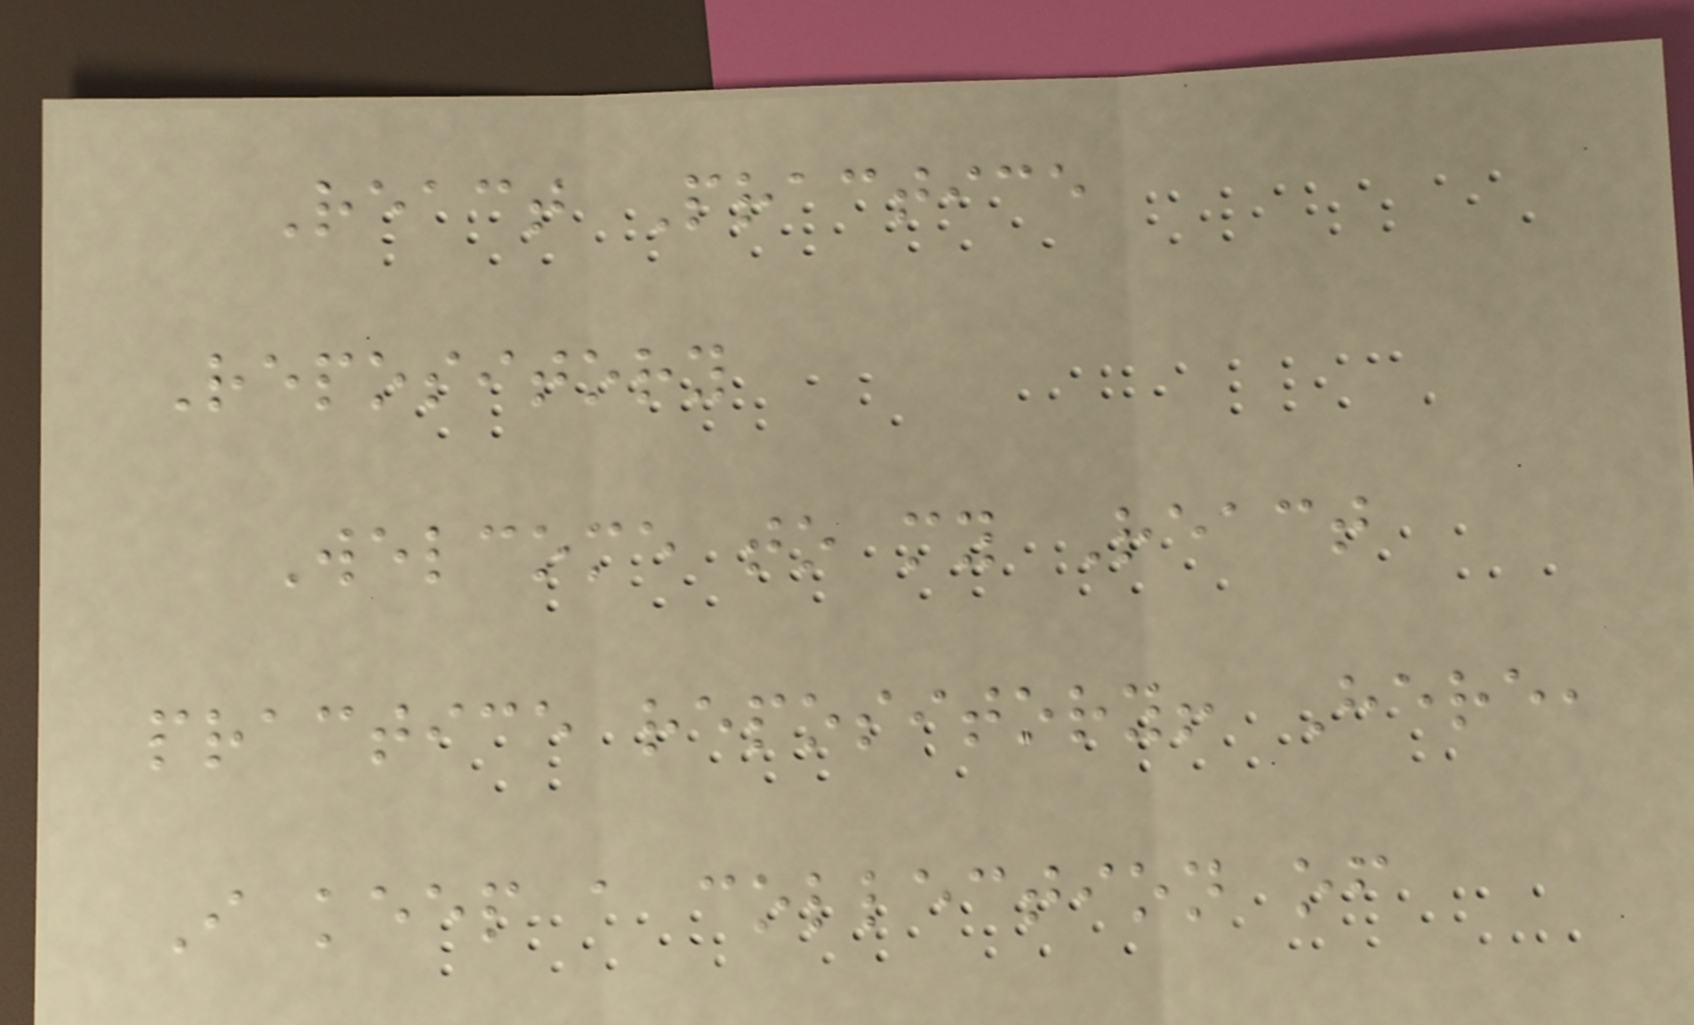React Practice
Repository
Welcome to my React
practice repository! Here,
I keep a collection of
